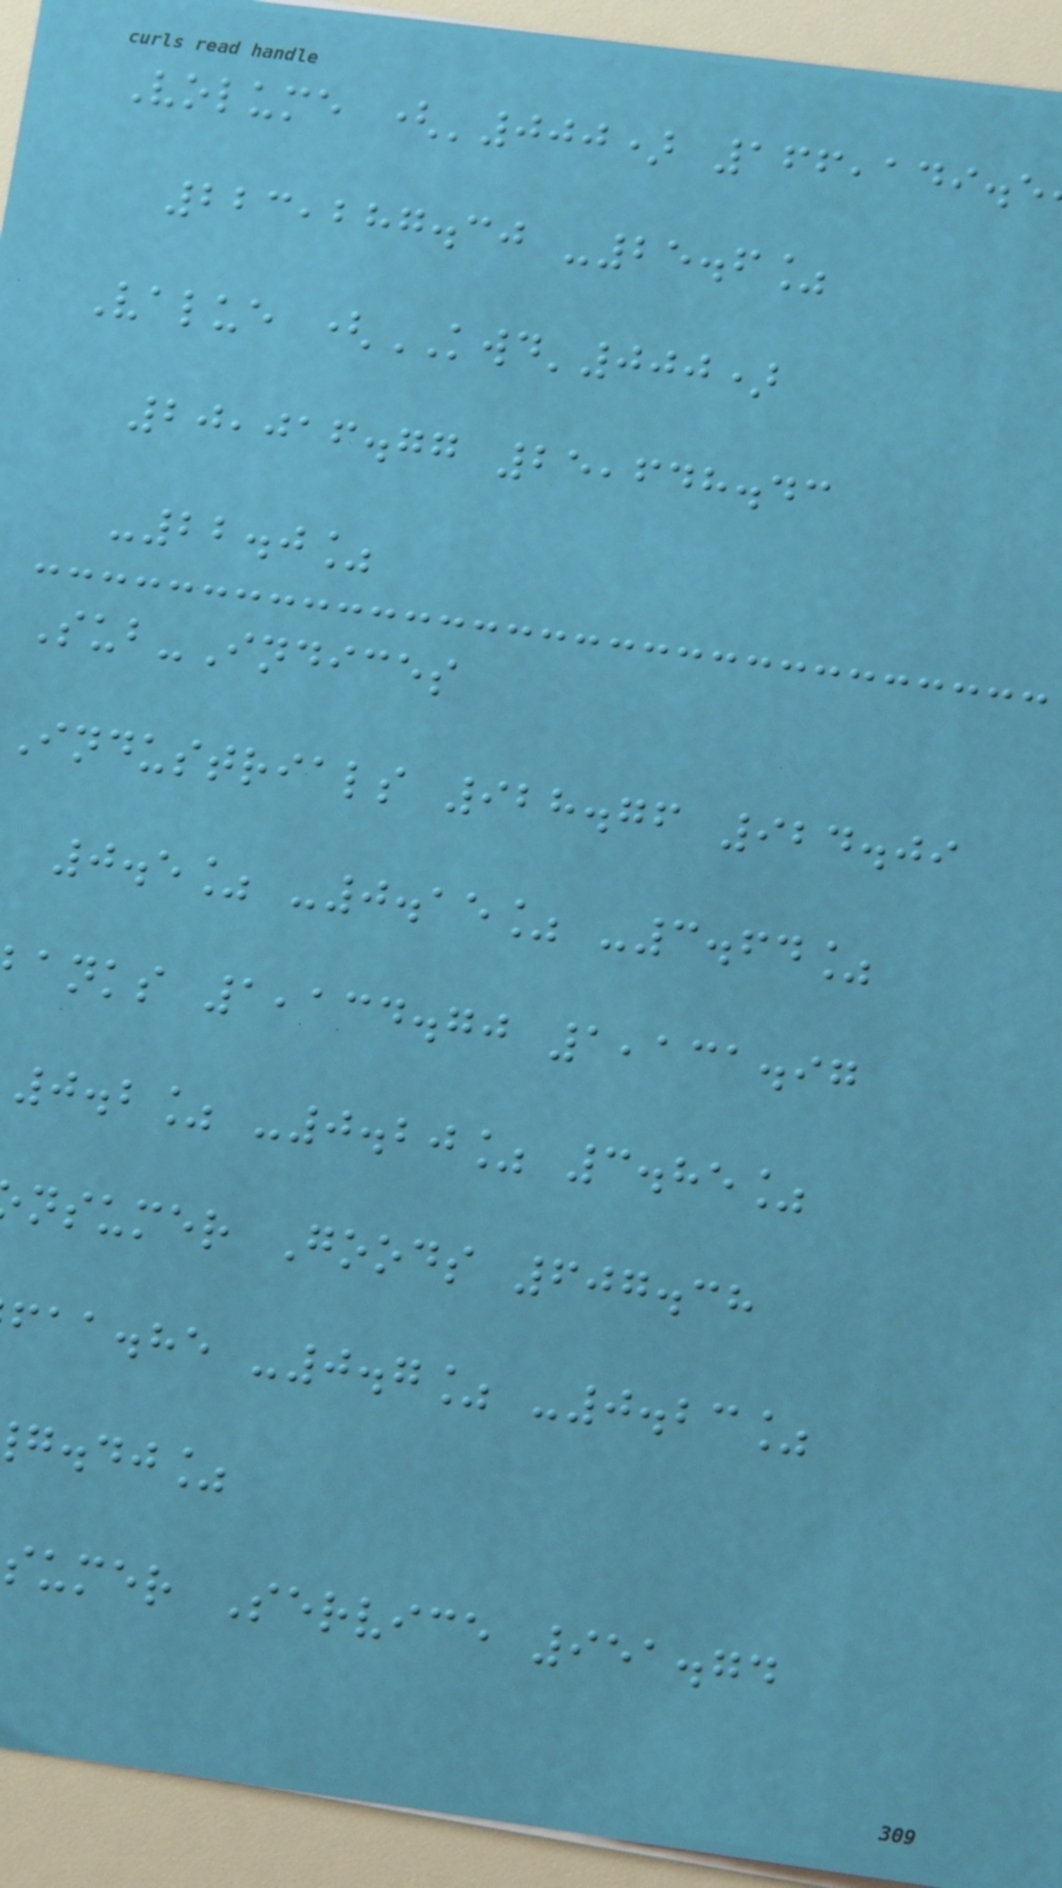Volume ('000) 166,149.5
223,287.30 -25.6%
Value (KWD'000)
20,016.77 25,648.43
-22.0%
Sub-Indices
Industrials 928.76 924.09
0.5% -0.15% -3.64%
anks 1,134.70 1,131.97
0.2% -0.20% 3.85%
nsumer Goods 607.38
faa.he -0.7% -0.23%
g.dj%
sumer Service 951.74
